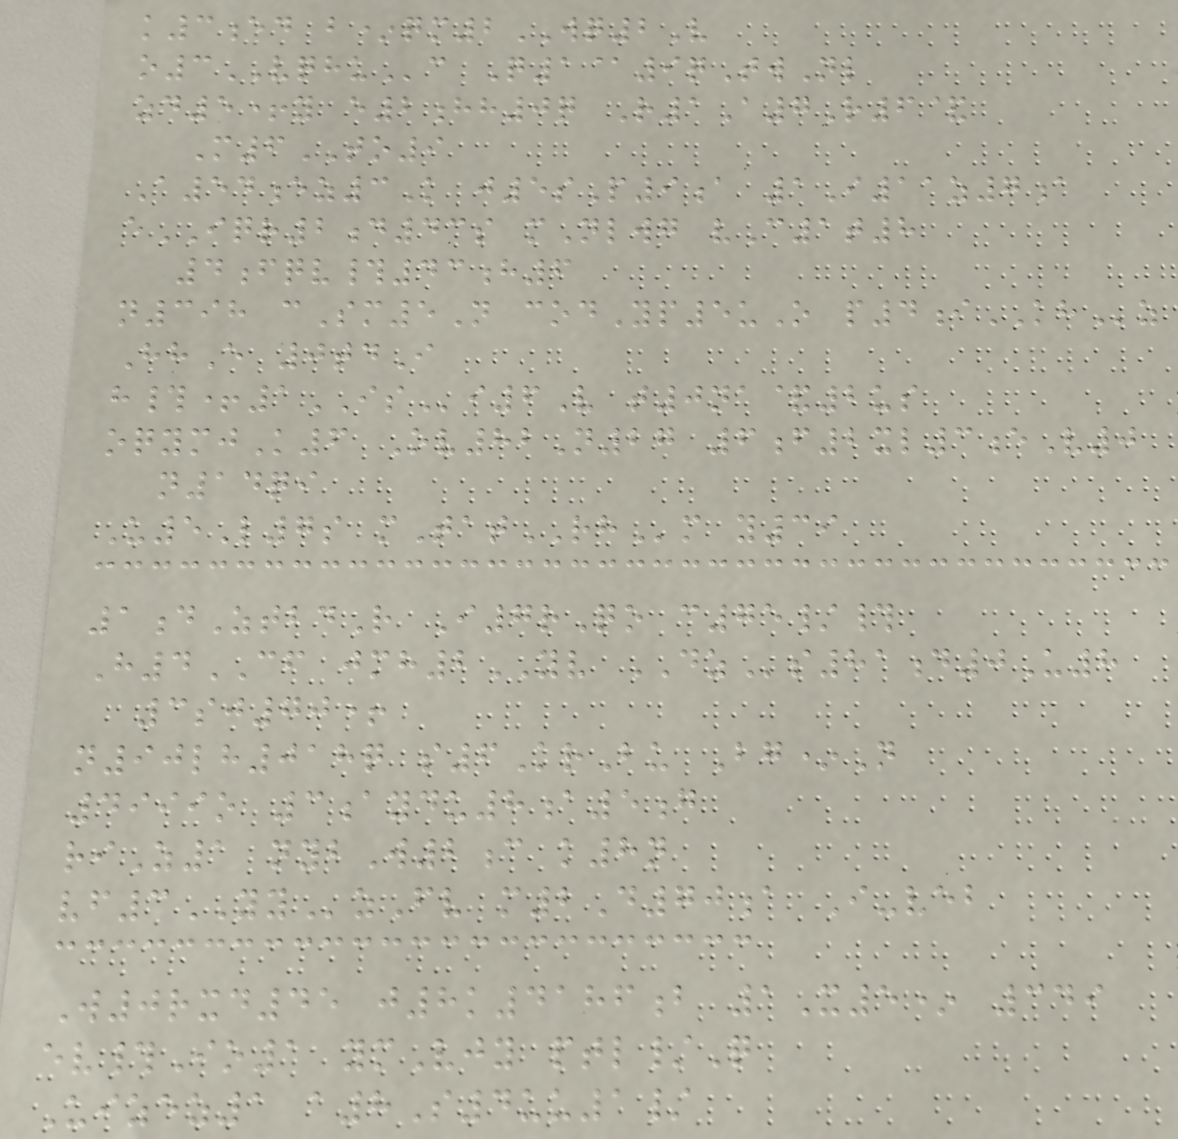k3ed b*qm2WQ2V
o3VQHUc Q1@9qTwNl
zd5+y e2hh0q R1A7R6&
M6TO9
A54ez3K j5sP9a 1I11z7a
eIQR2d43s mNlwg vC1t8
4fqv#43h6
n398 cSm5N codYp5uO p4iKHz
HhE 0tdI
h#+1ISi6V t0na&2us
oqymjK6 Ov82N27 6f2xl3eV0
n14qi
U5L7s mTatRHm y39
1dZtbdR I7rQo c75/#
H4CF jmh2YV DZs81d0U8
3sj70+
n90lh018q s6KrBu Bg*N
4999o 3aydu8a5g
riZ1 nybW2c k8n
vf3YYzFv m2D70a I-veb
W0rxd45 j8k4186b 1X5* 349
ev#Io1 ymVjy ptl/Q
Uizez1 a8S4uu1/
